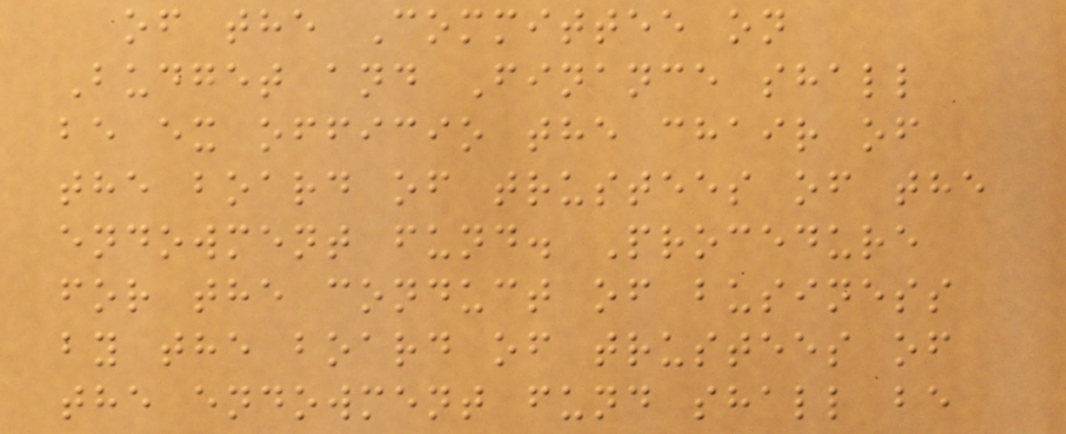of the Committee on
Budget and Finance shall
be ex officio the chair of
the board of trustees of the
endowment fund. Procedure
for the conduct of business
by the board of trustees of
the endowment fund shall be
